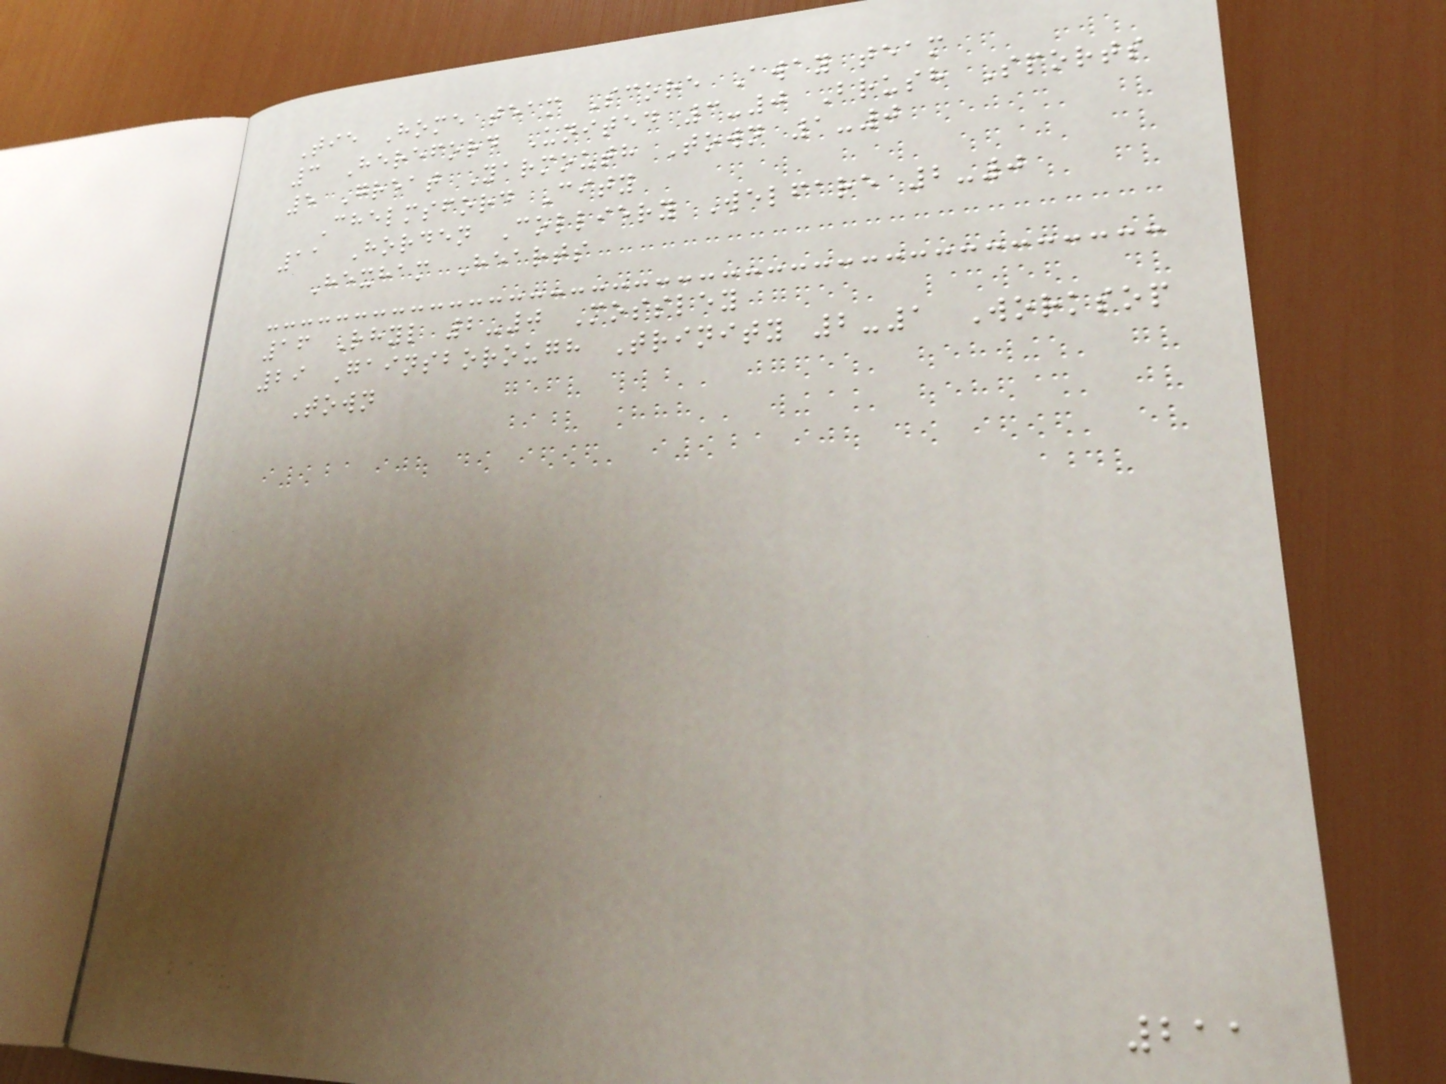Tie Home team Score Away team
3 Hereford United 3-0 Brush Sports
5 Great Yarmouth Town 1-0
Chelmsford City
11 Horden Colliery Welfare 2-0
Hexham Hearts
16 Rhyl 2-0 Mossley
29 Gainsborough Trinity 2-1 Worksop
Town
211
